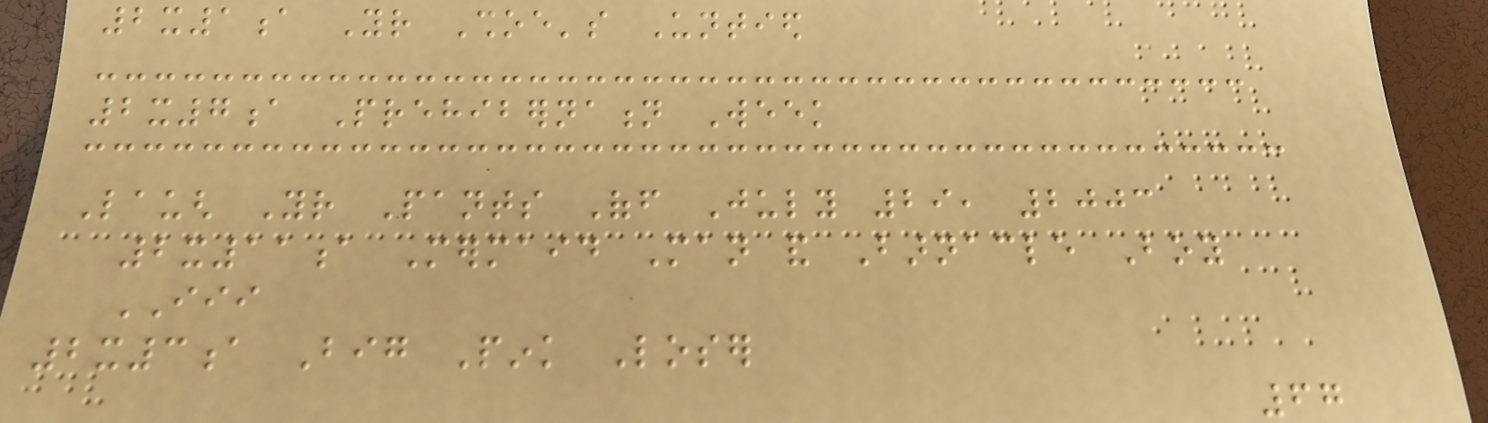2x1a Your Shoe's Untied
2x7a Prehibernation Week
Laugh Your Pants Off July 29, 2003
2x11a Mermaid Man and Barnacle Boy
III
2x3a Big Pink Loser
67
